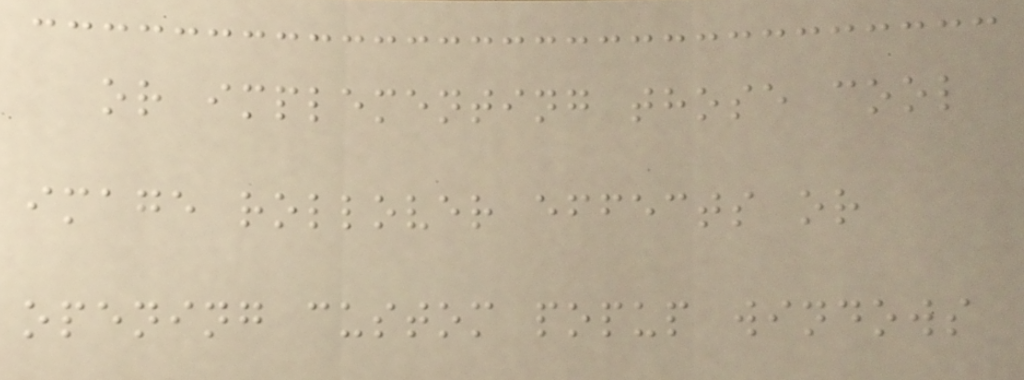or implementing those cool
image rollover effects or
opening custom popup windows
